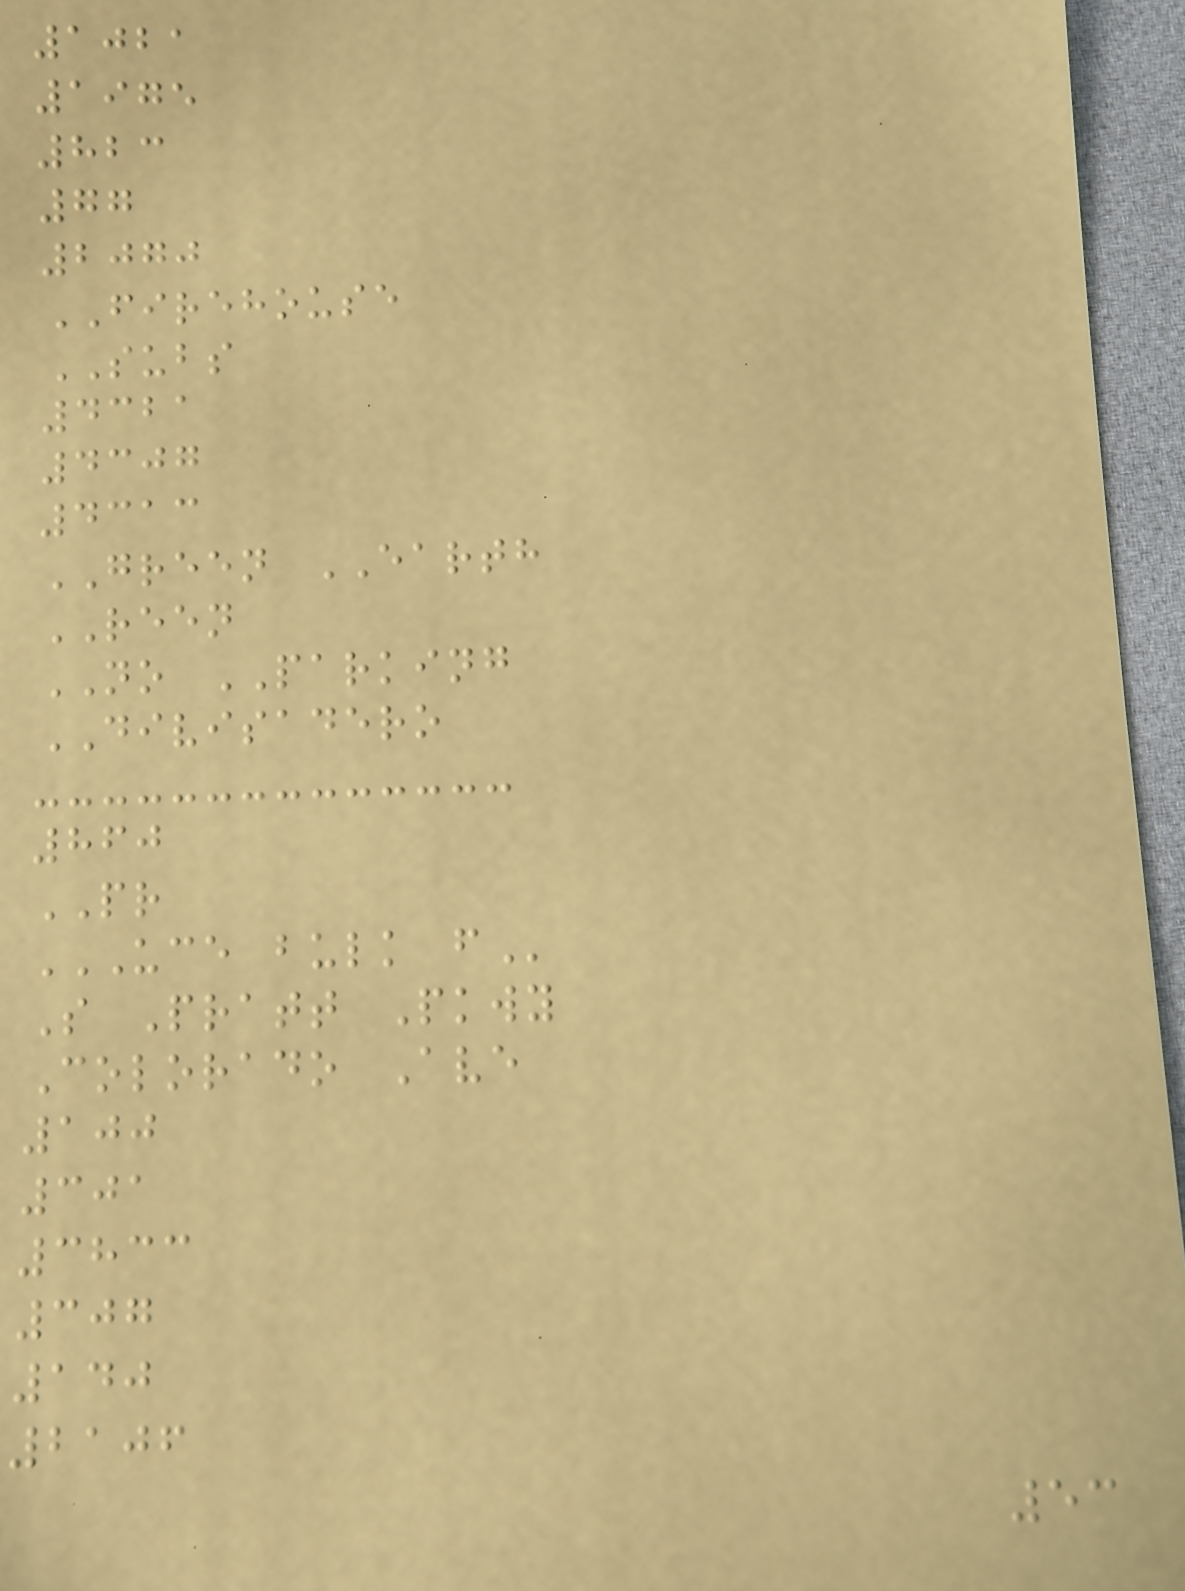1021
1975
823
77
2070
FIREHOUSE
SUBS
4321
4307
4313
GREEN EARTH
REEN
NO PARKING
DIVISADERO
860
PR
UCE BULK F
S Pratt Pkwy
Colorado Ave
100
301
3833
307
140
2106
53
